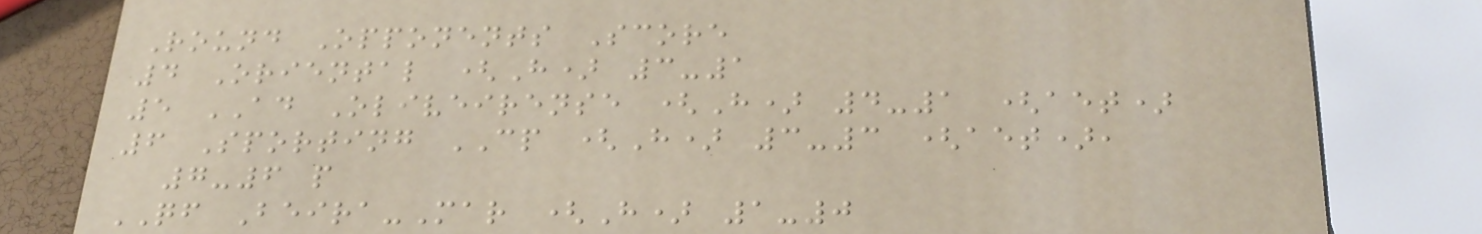Round Opponents Score
4 Oriental (H) 3-1
5 AD Oliveirense (H) 4-1 (aet)
6 Sporting CP (H) 3-3 (aet),
7-6 p
QF Beira-Mar (H) 1-0
